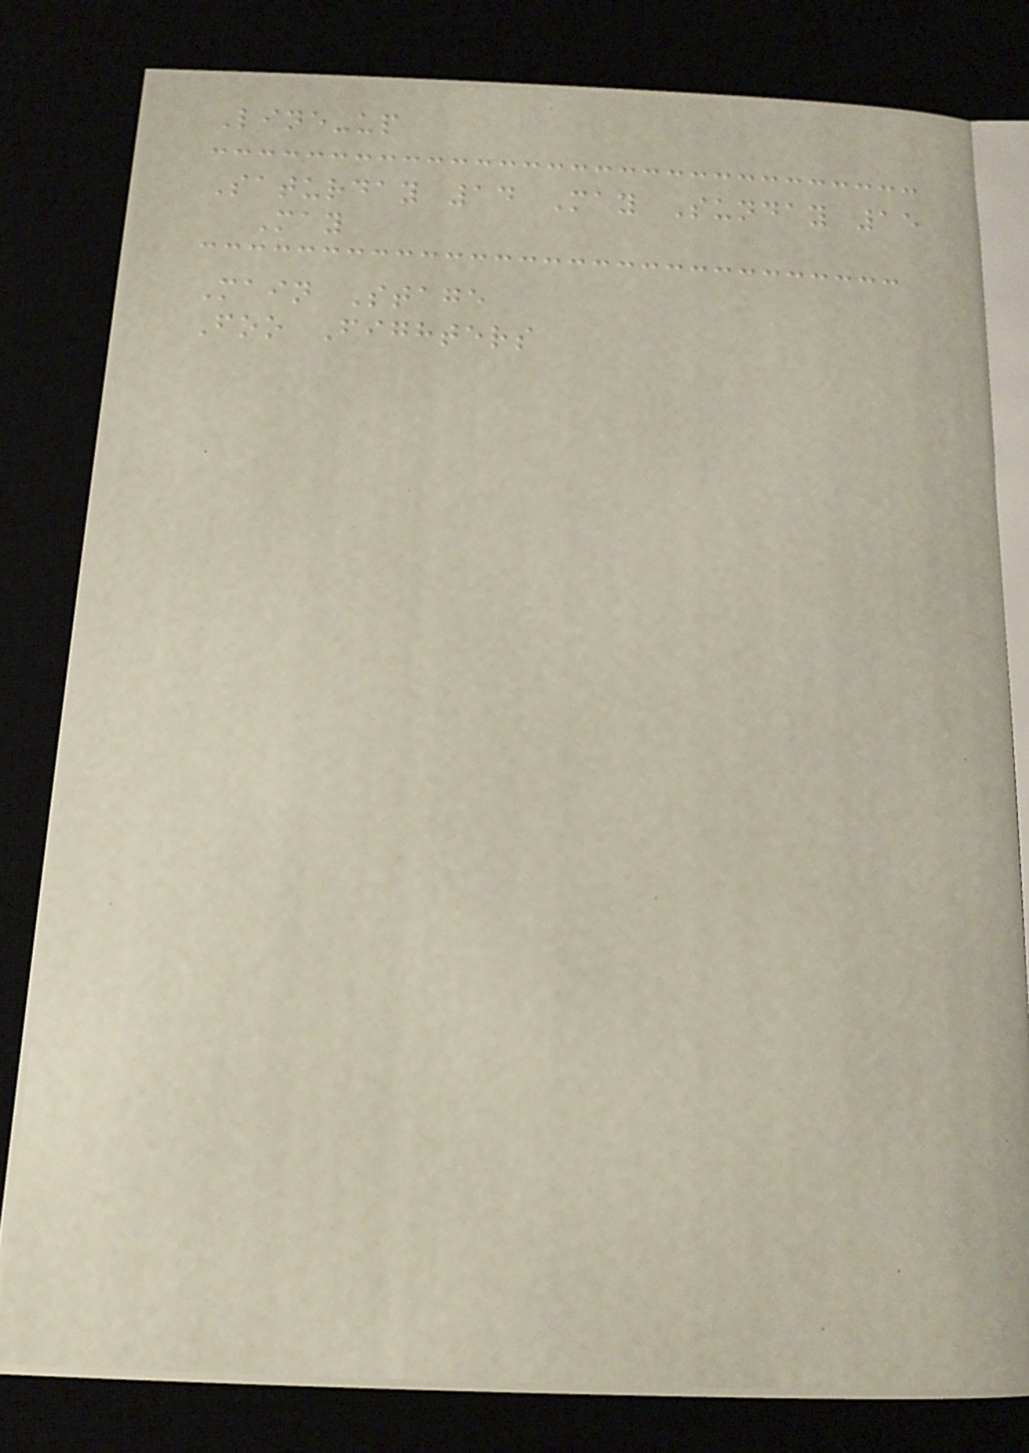Line-up
Saturday 14 May Sunday 15
May
Main Stage
Foo Fighters
